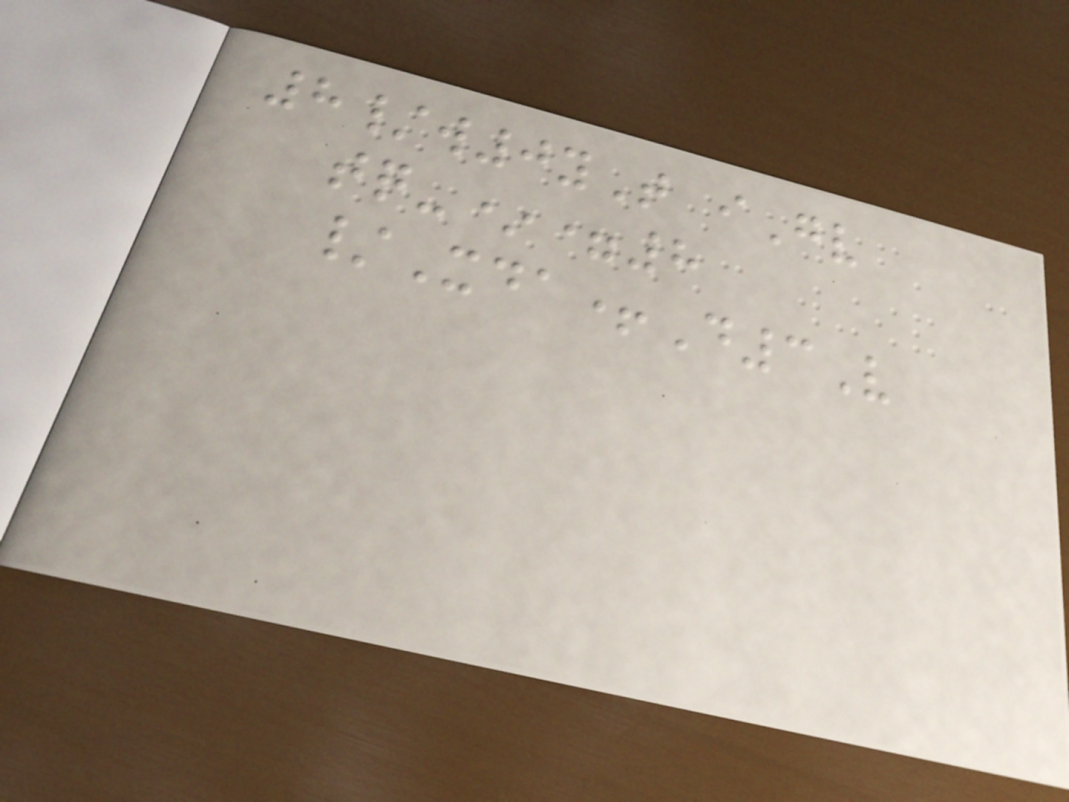8/w0yT iGv
tq-*=8
/Xda+D3V
